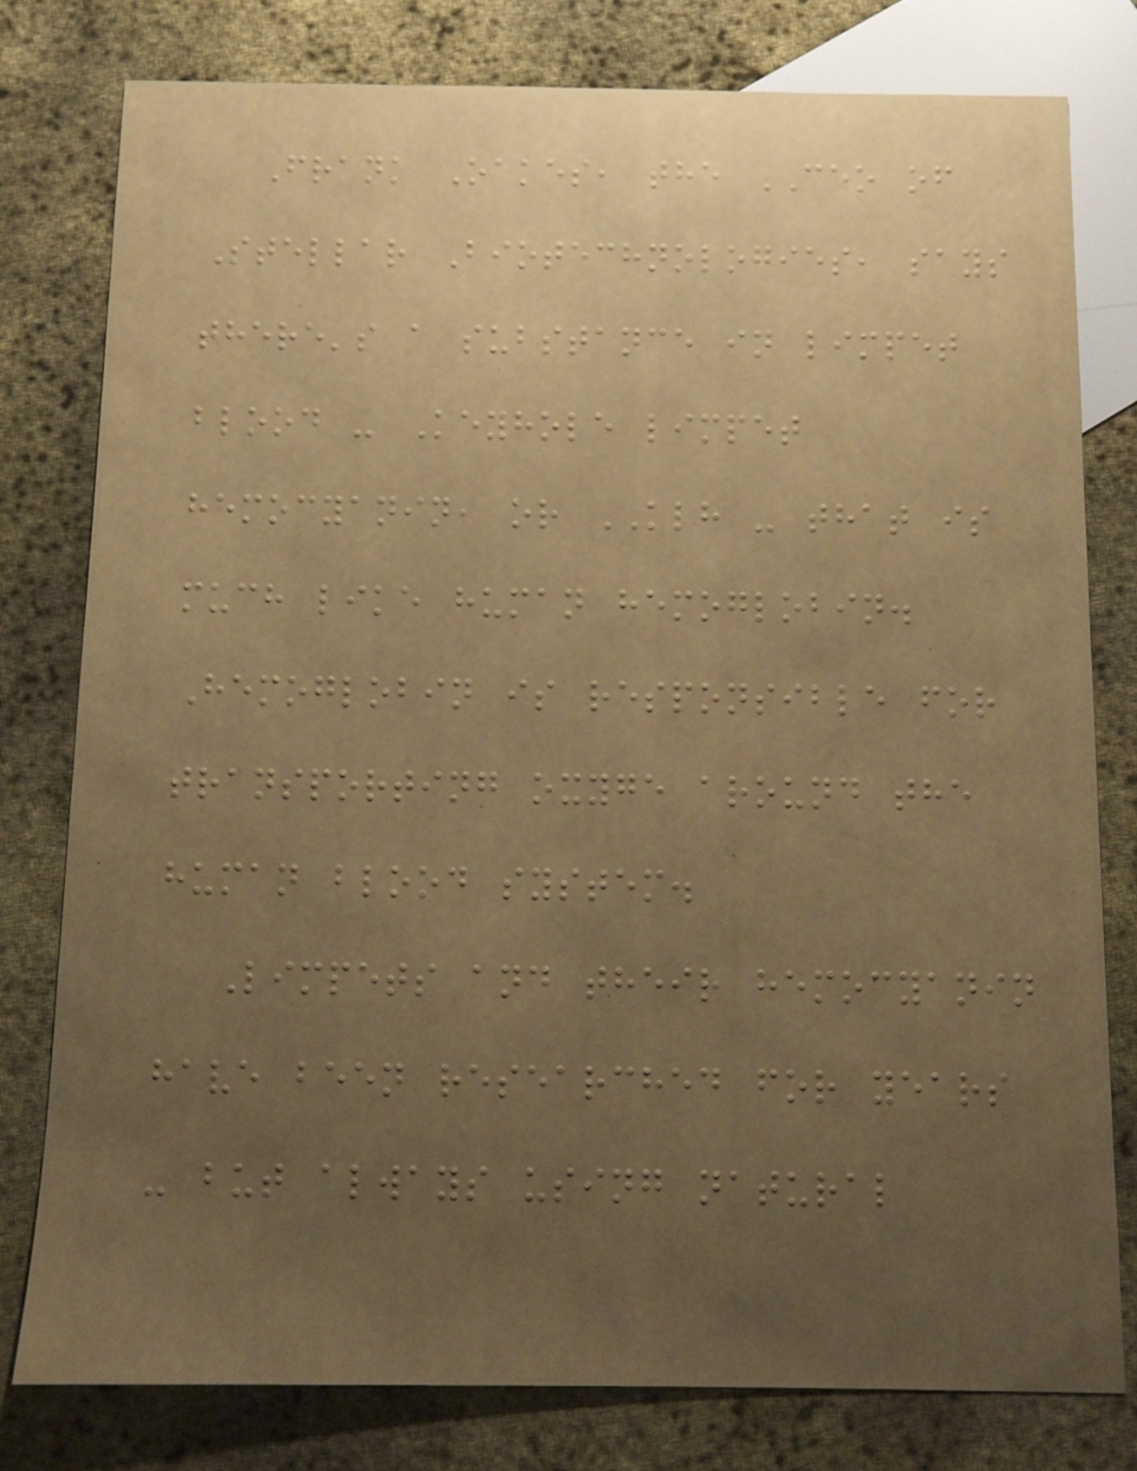Frank Oakes, the CEO of
Stellar Biotechnologies, says
there's a substance in limpet
blood - Keyhole limpet
hemocyanin, or KLH - that is
much like human hemoglobin.
Hemoglobin is responsible for
transporting oxyge around the
human blood system.
Limpets and their hemocyanin
have been researched for years
- but always using natural
